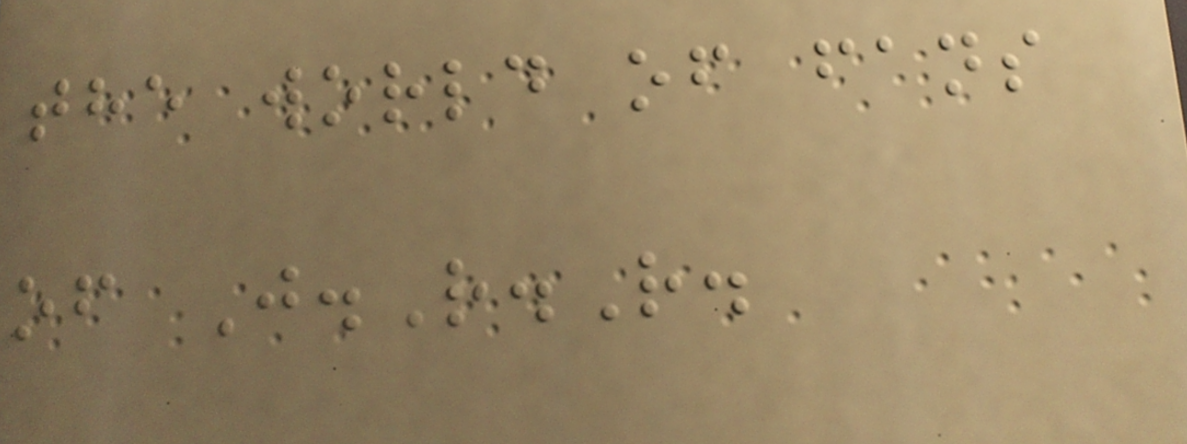the world of fans
of J.R.R.
